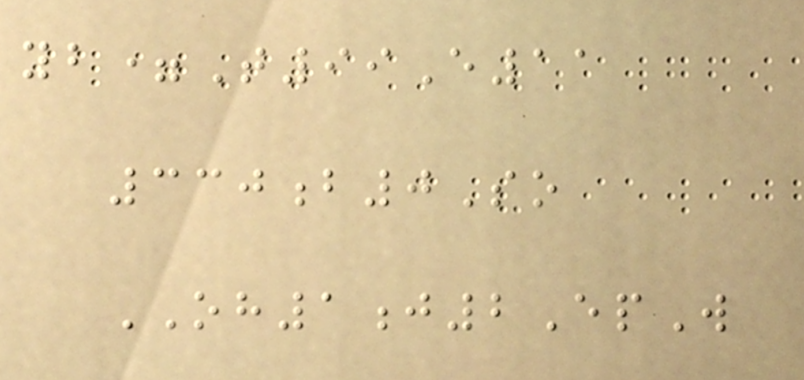yb=T99E11
330b0So
OH1j2EpW
